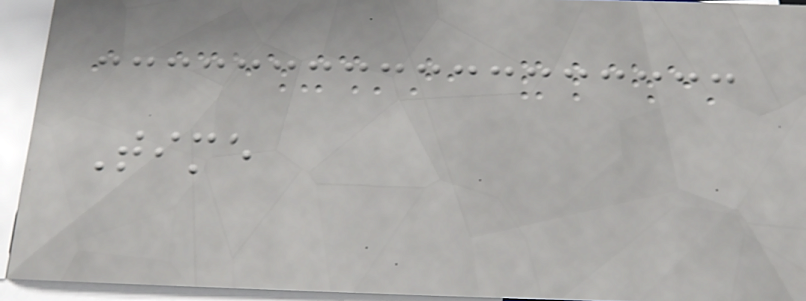Time
